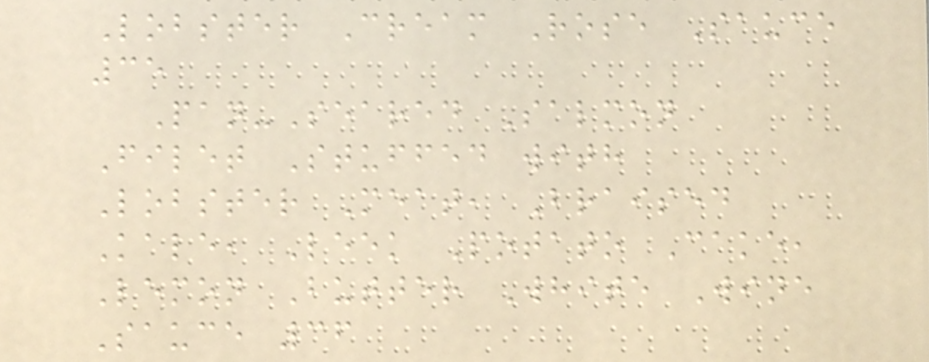Lobster Cream Rose Sauce
35
Pan-Seared Salmon
Filet Stuffed with
Lobster Meat, Braised
Kale, Leek Potato Cake,
Lemon Butter White Wine
Sauce 36
